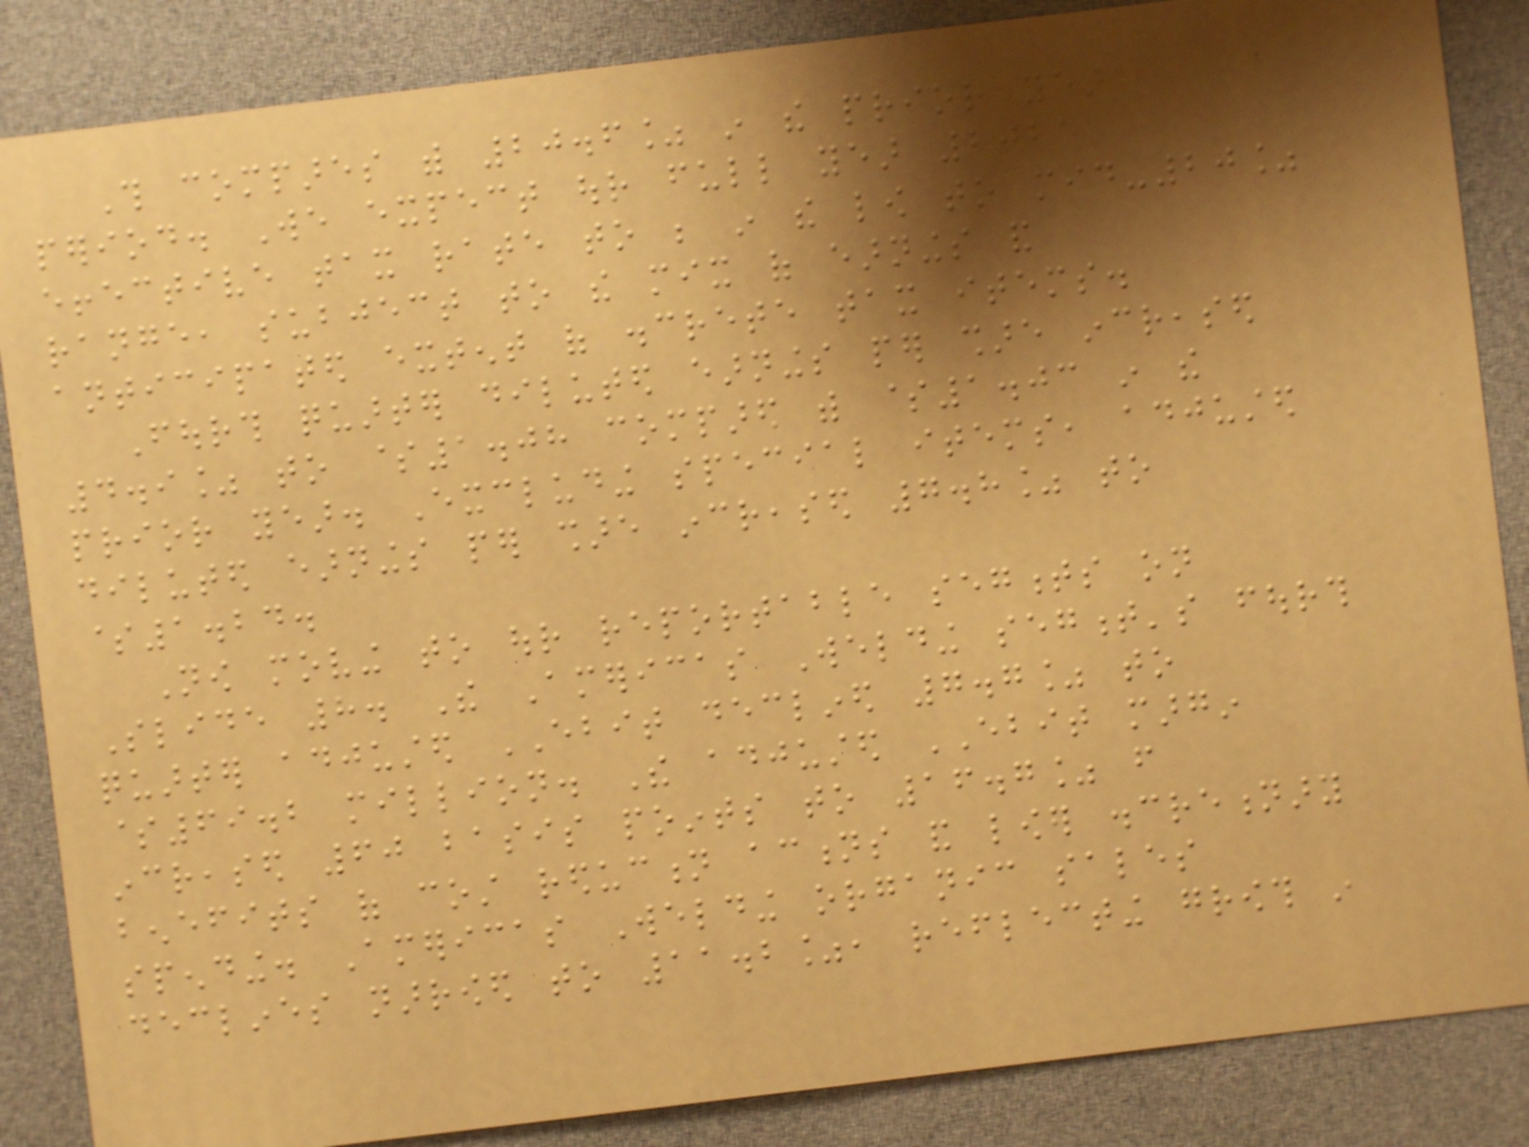This compares with 20.6% in the prior year
period. We expect our full year 2021
effective tax rate to be in the low to mid-20%
range, subject to the mix of earnings and
anticipated extent of discrete tax items.
Fourth quarter diluted earnings per share increased
4.9% to $1.08 compared with $1.03 in the
prior year. Excluding special items, adjusted
diluted earnings per share increased 7.8% to
$1.24.
Now moving to our reportable segments on
Slide 8. The Americas Welding segment's fourth
quarter adjusted EBIT declined 7.7% to
$69.2 million. The adjusted EBIT margin
increased 60 basis points to 16.7% from
benefits of cost reduction actions and lower discretionary
spending. Americas Welding organic sales
declines narrowed to 11.2%, reflecting growth in
